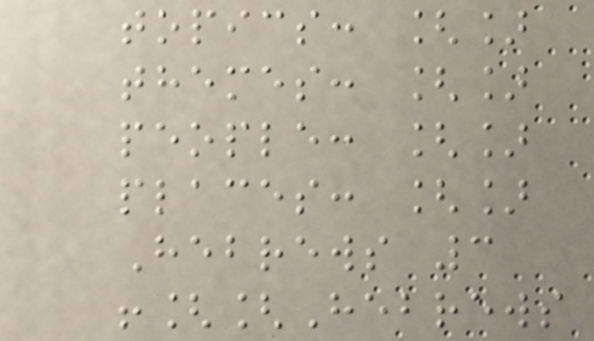topics: []
themes: []
people: []
places: []
Hebrews 3
![[Hebrews
